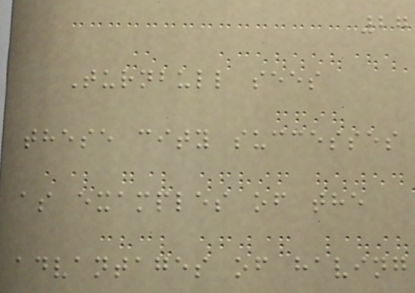27
Turnbull sees
these city successes
as examples of the
advantages of having
